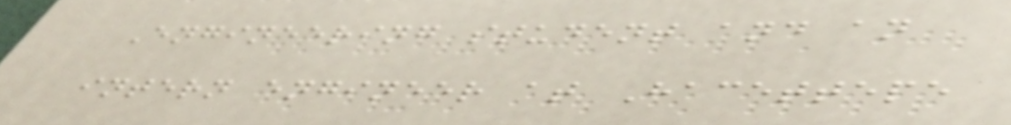Engineering student and an
intern engineer at Hacettepe
